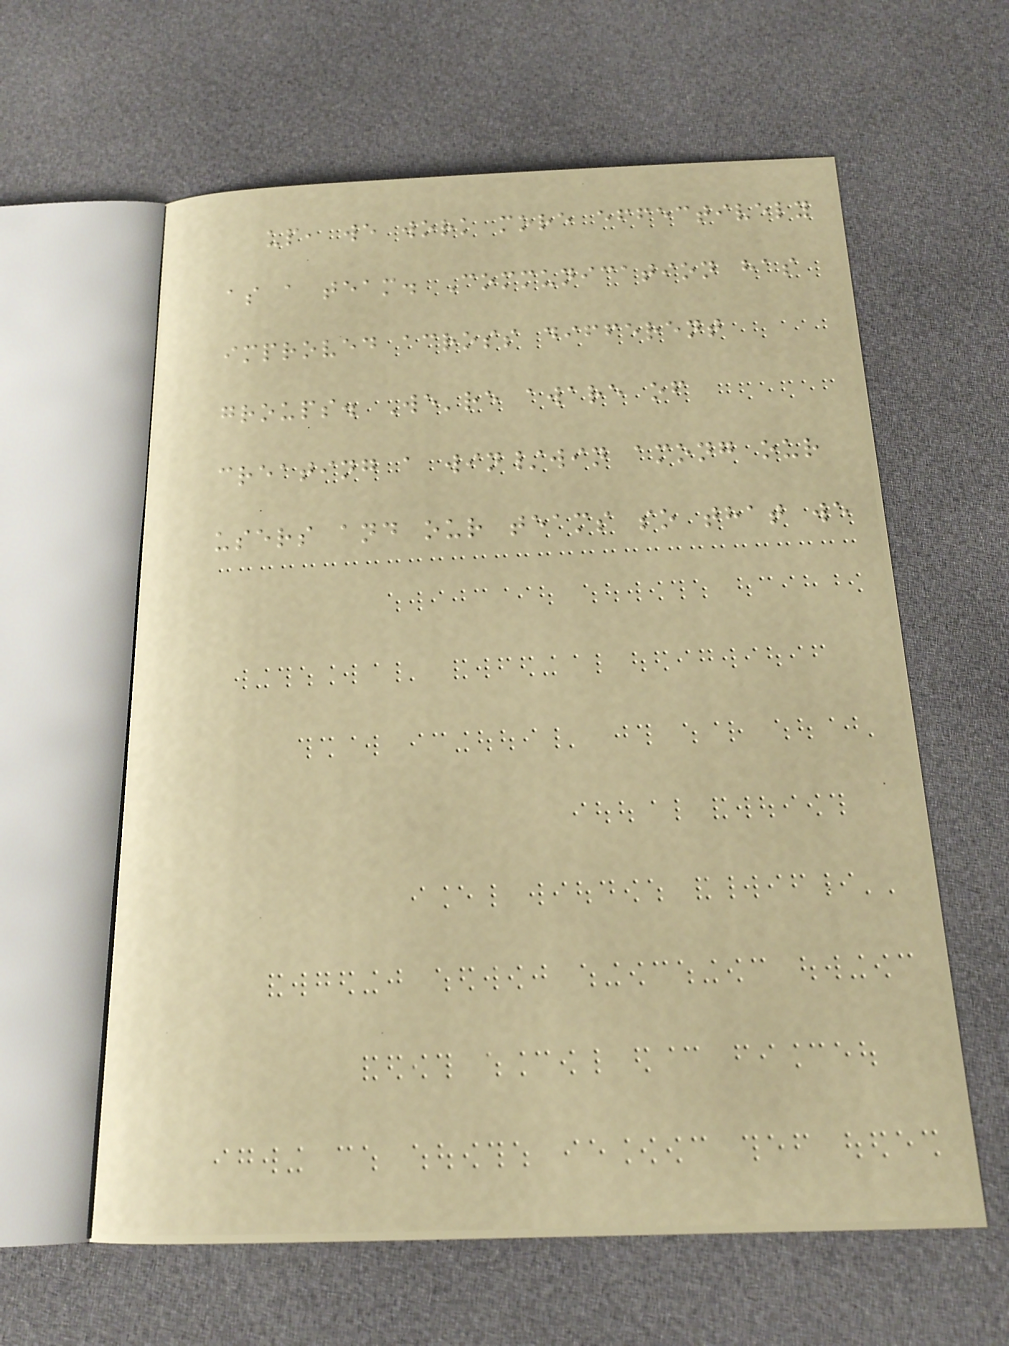up, we work more effectively
as a team. Communication has
improved across different
groups. We're aware of
creating a win/win among our
users and our teams so that we
